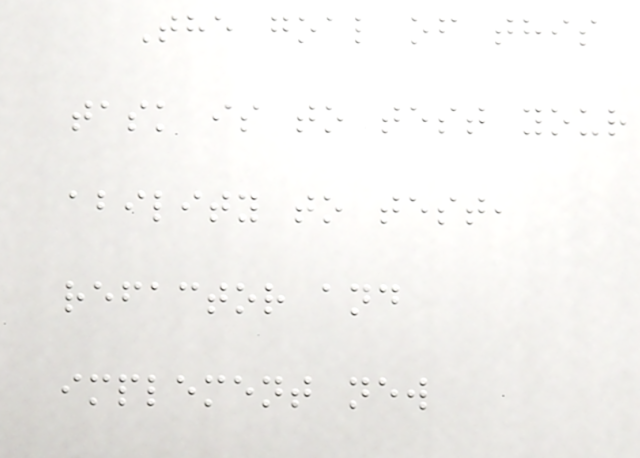The goal of this
task is to test your
ability to test,
refactor and
implement new
